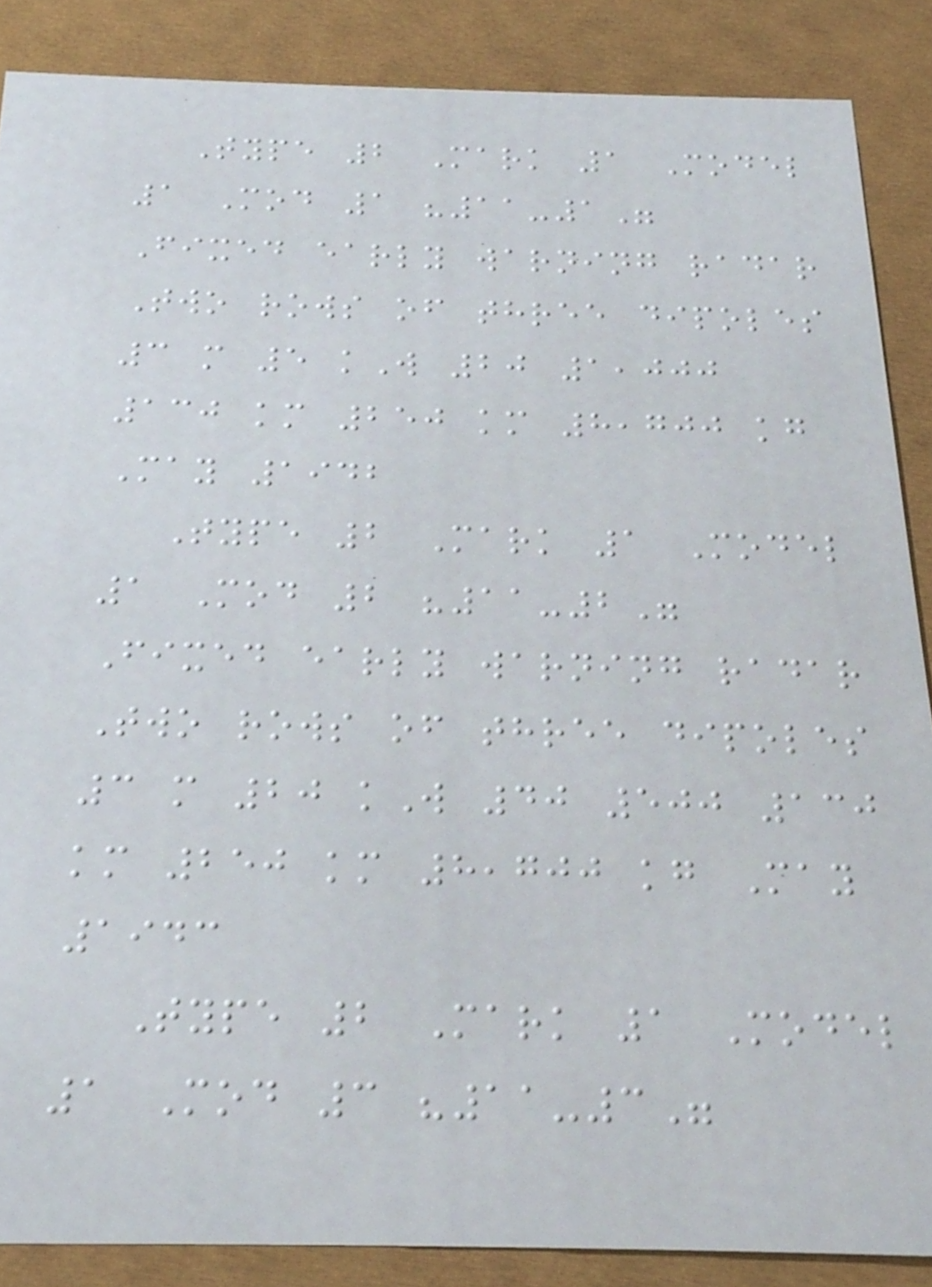Type 2 Mark 1 Model
1 Mod 1 "11-1"
Fixed early warning radar
Two rows of three dipoles
3 m 5 kW 20 1,000
130 km 250 km 8,700 kg
May 1942
Type 2 Mark 1 Model
1 Mod 2 "11-2"
Fixed early warning radar
Two rows of three dipoles
3 m 20 kW 40 500 130
km 250 km 8,700 kg May
1943
Type 2 Mark 1 Model
1 Mod 3 "11-3"
